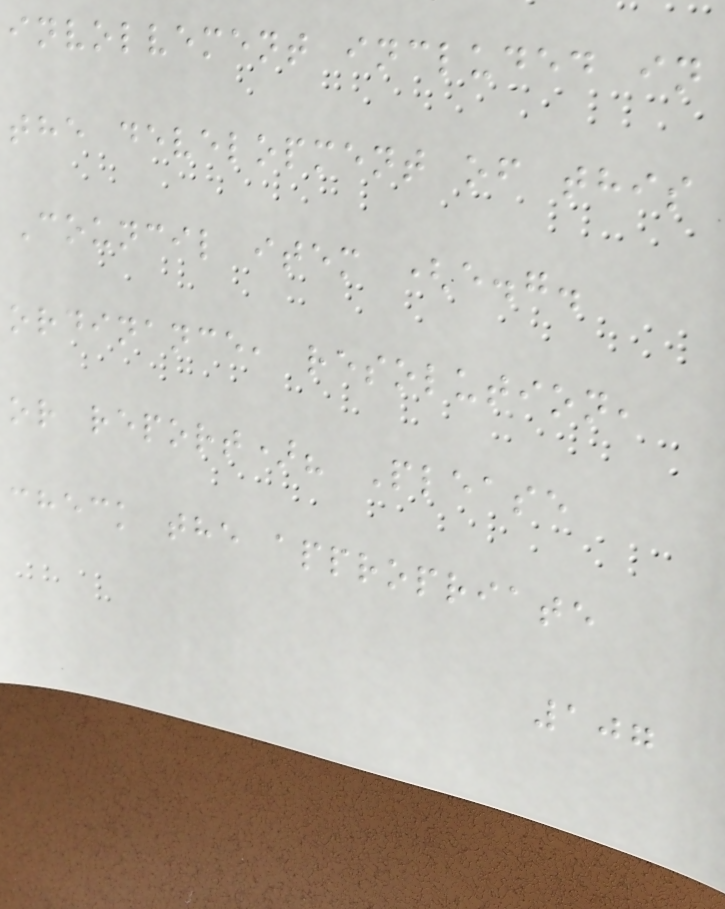involvement included in
the development of this
Council item (e.g.
ordinance, resolution,
or report)? Please
check the appropriate
107
